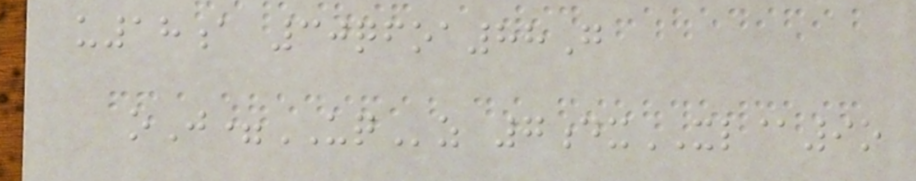u18a 30qfoa88G
oJ=UQz 7dxXL@9o
